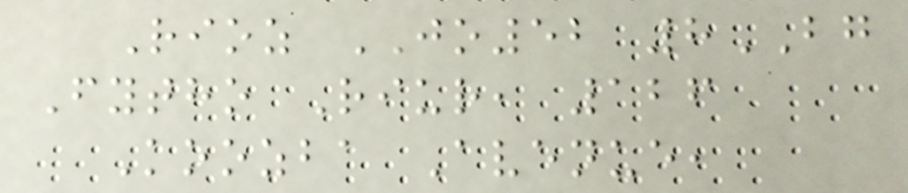Rioz JO52 8BG
Fytho Riur, 126
Koozba Avenue,
